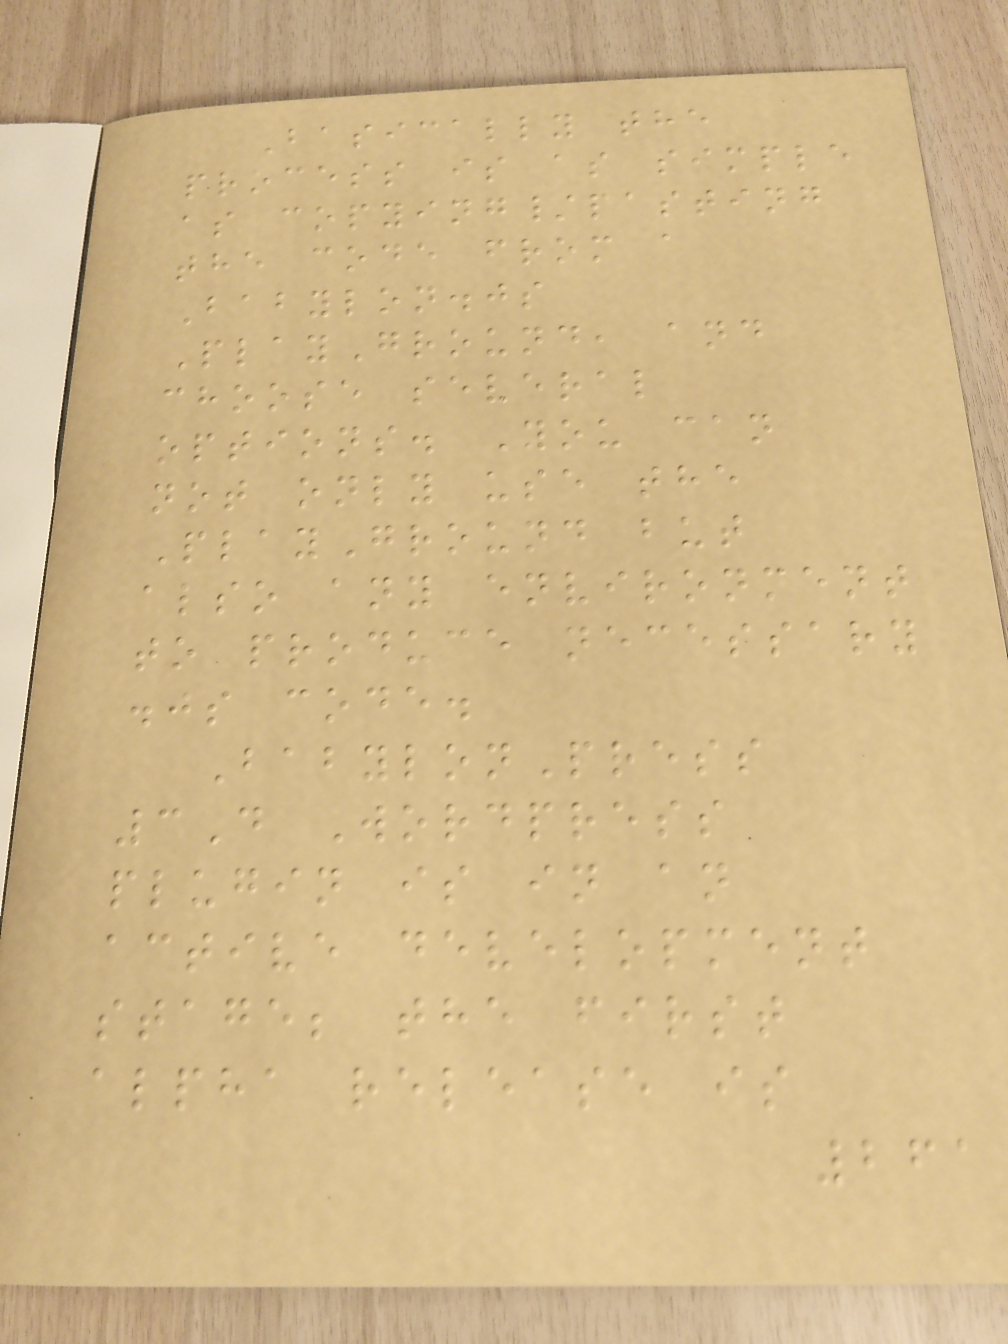Basically the
process is as simple
as copying/pasting
the code from a
Babylon.js
PlayGround, and
choose several
options. You can
not only use the
PlayGround but
also any environment
to produce necessary
.js code.
BabylonPress
3D Wordpress
plugin is in an
active development
stage; the first
alpha release is
261
